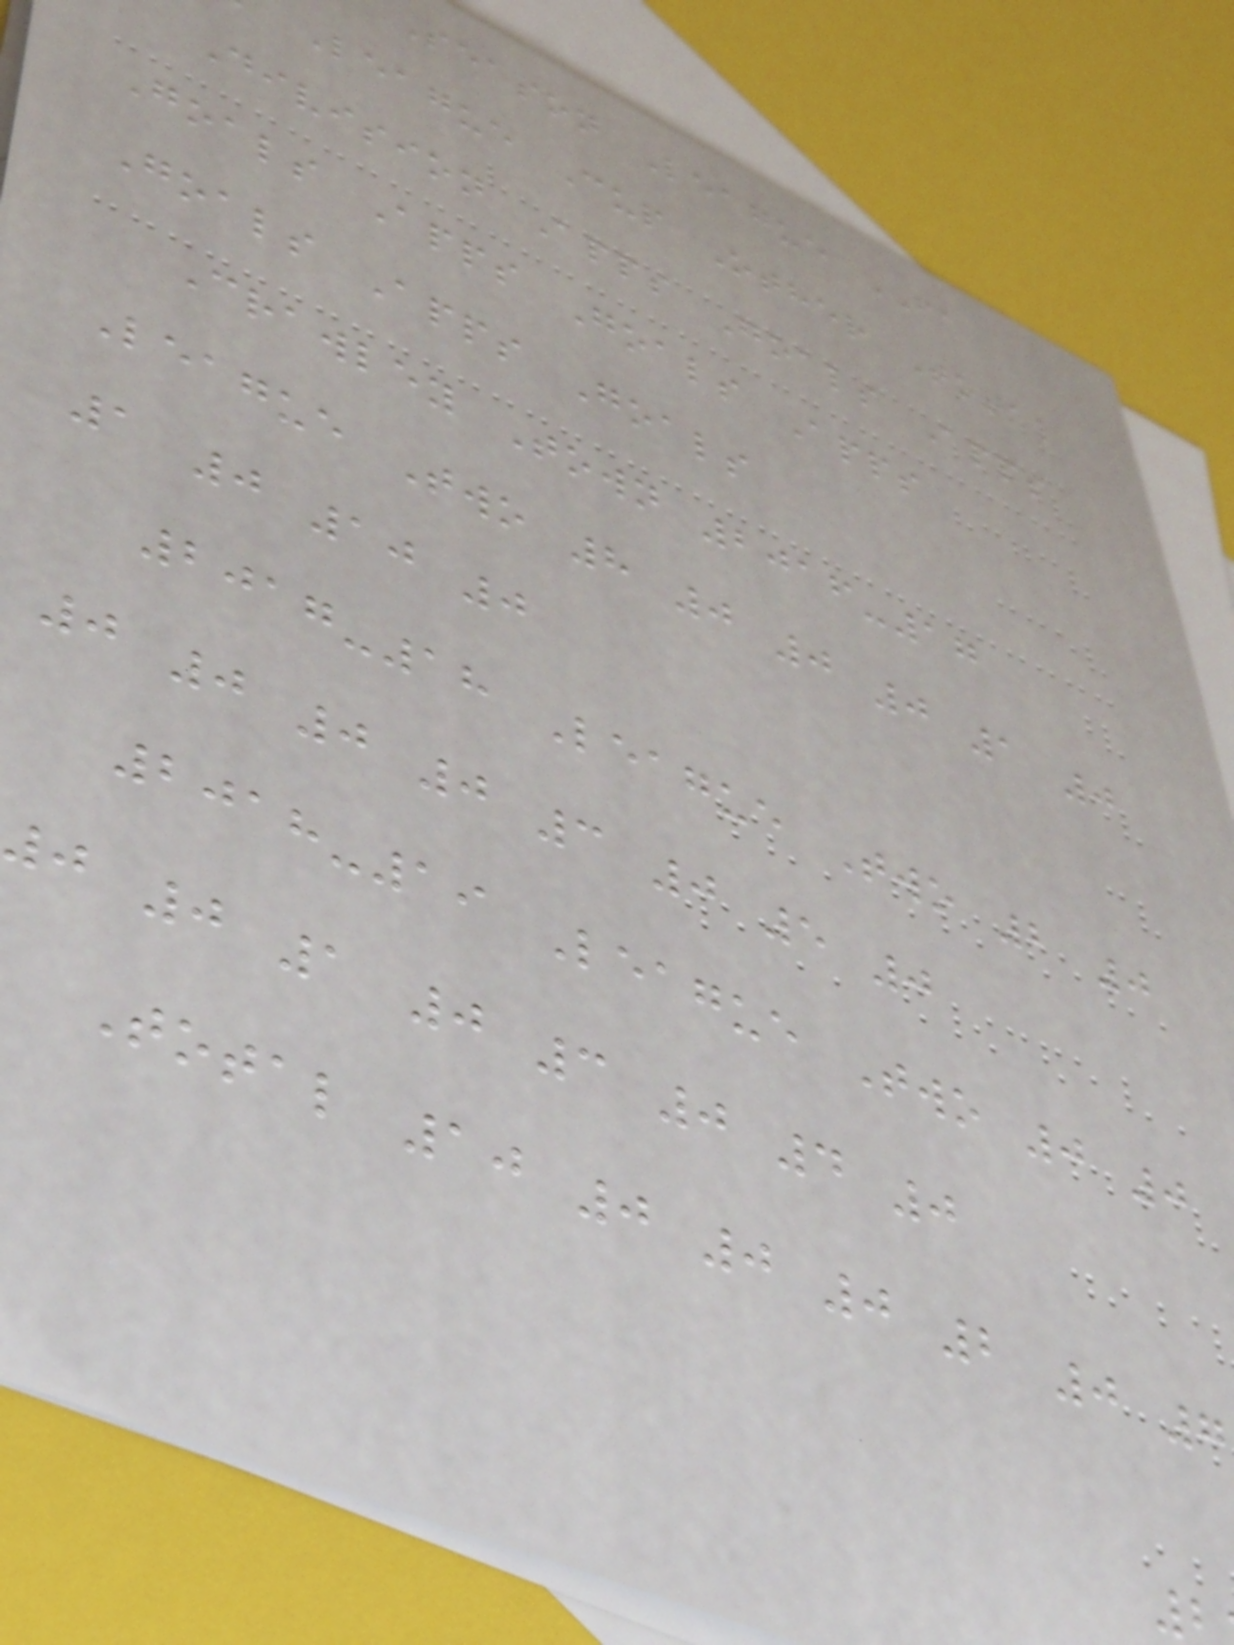Season League FA
League Cup Other Total
Division Apps Goals Apps
Goals Apps Goals Apps
Goals Apps Goals
Crawley Town 2016-17
League Two 8 0 0 0 1 0
1 0 10 0
2017-18 League Two 2 0
0 0 0 0 3 0 5 0
2018-19 League Two 0 0
0 0 1 0 3 0 4 0
Total 10 0 0 0 2 0 7
